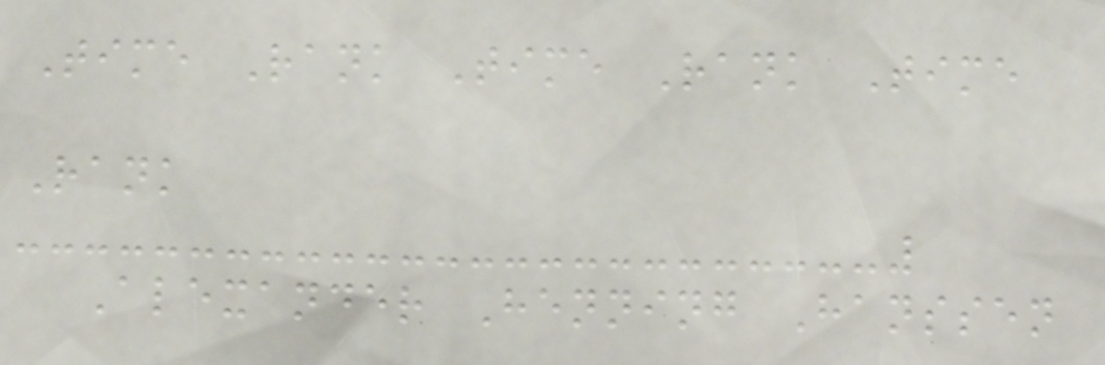Time Rank Time Rank Time
Rank
Alexander Henning Hanssen
